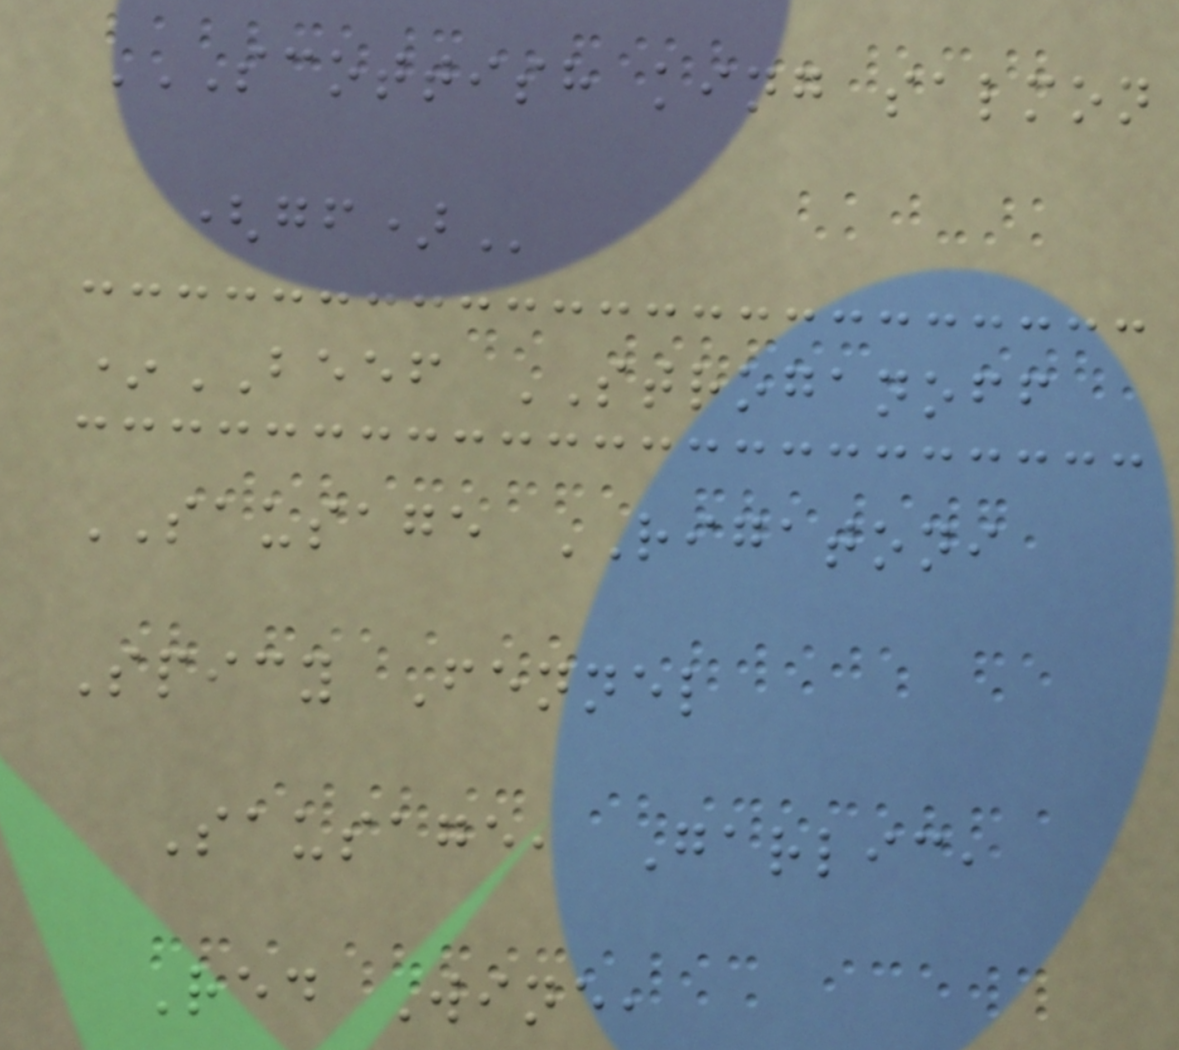SCOTTISH KING SALMON
(GF)
*BEEF STROGANOFF
SAUSAGE RIGATONI
Spicy Fennel
Sausage, Garlic,
Red Wine,
